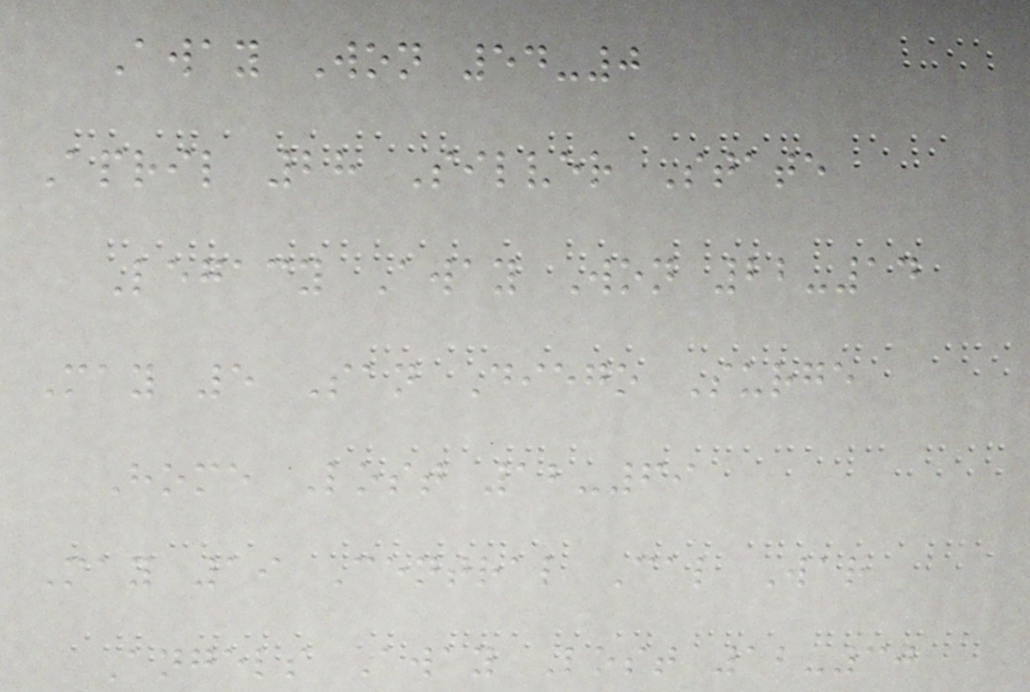Away Won 54-0
April 28 Silver State
Legacy Away Won 22-14
May 5 San Diego Surge
Home Lost 12-69
May 19 Central Cal War
Angels Away Lost 12-30
